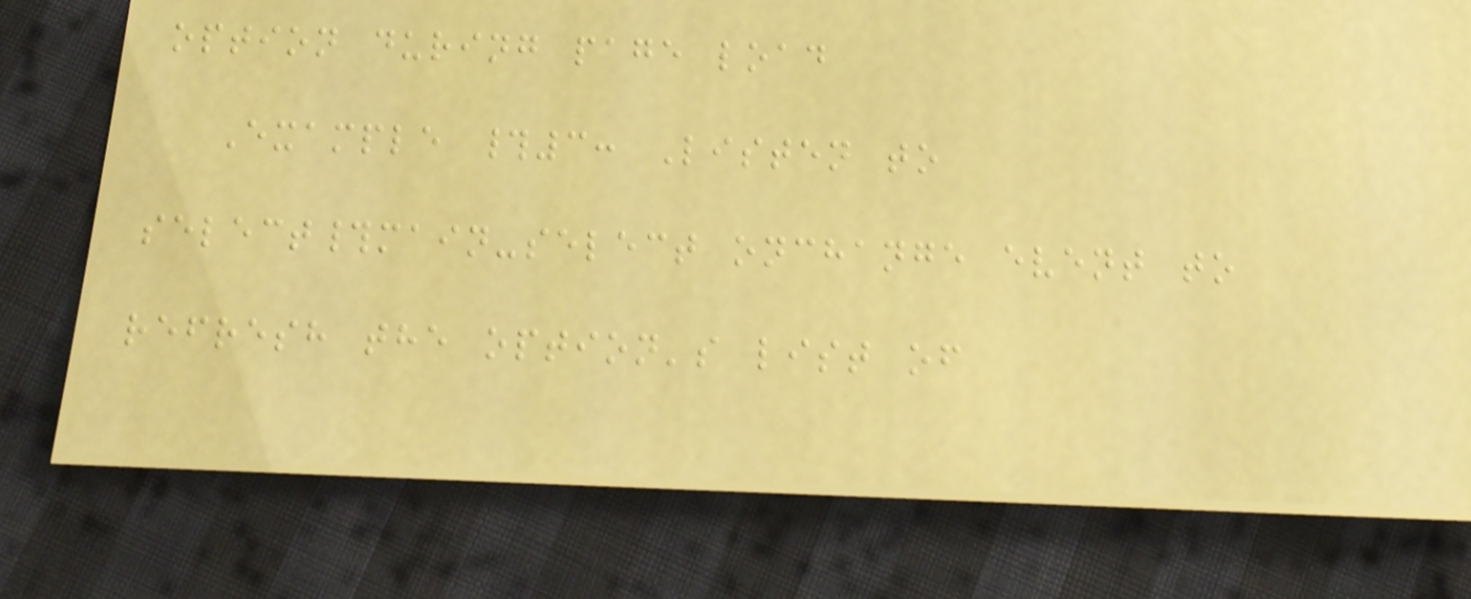option during page load
Example #3: Listen to
select#main-select onchange event to
refresh the option's list of
